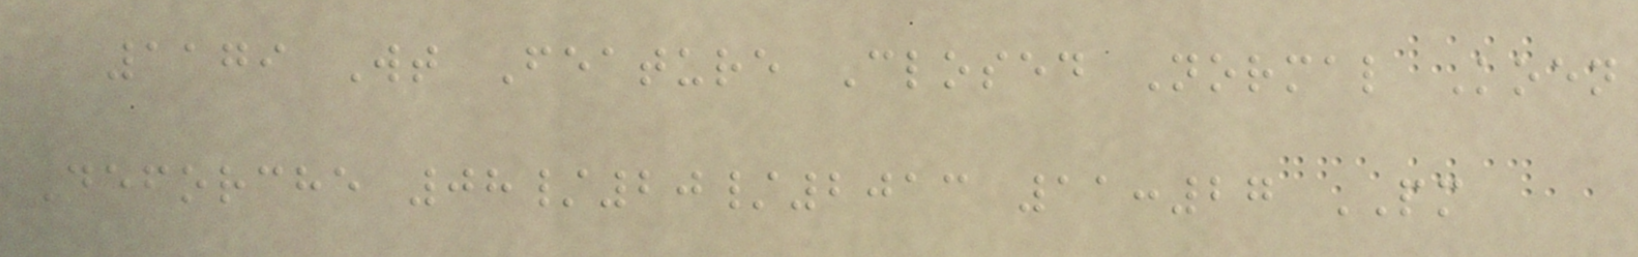1179 Wt Feature Closed Normal Koen
Deforche 08/20/2013 11:27 PM
